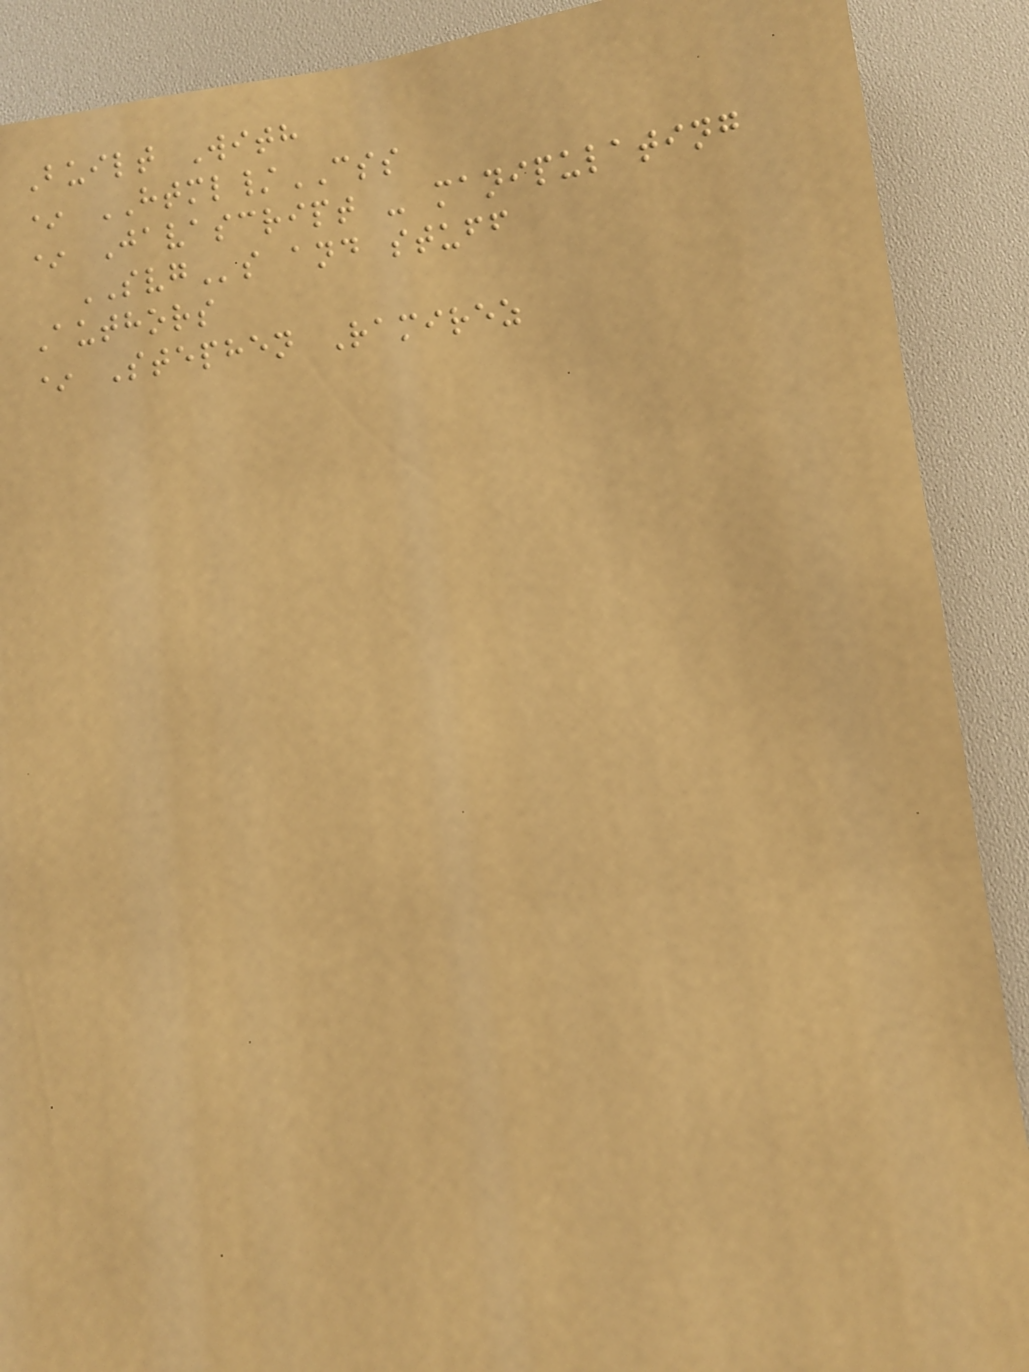Built With
* HTML/CSS
* Javascript - manipulating
SVGs and stuff
Authors
* Stephen Ramirez
